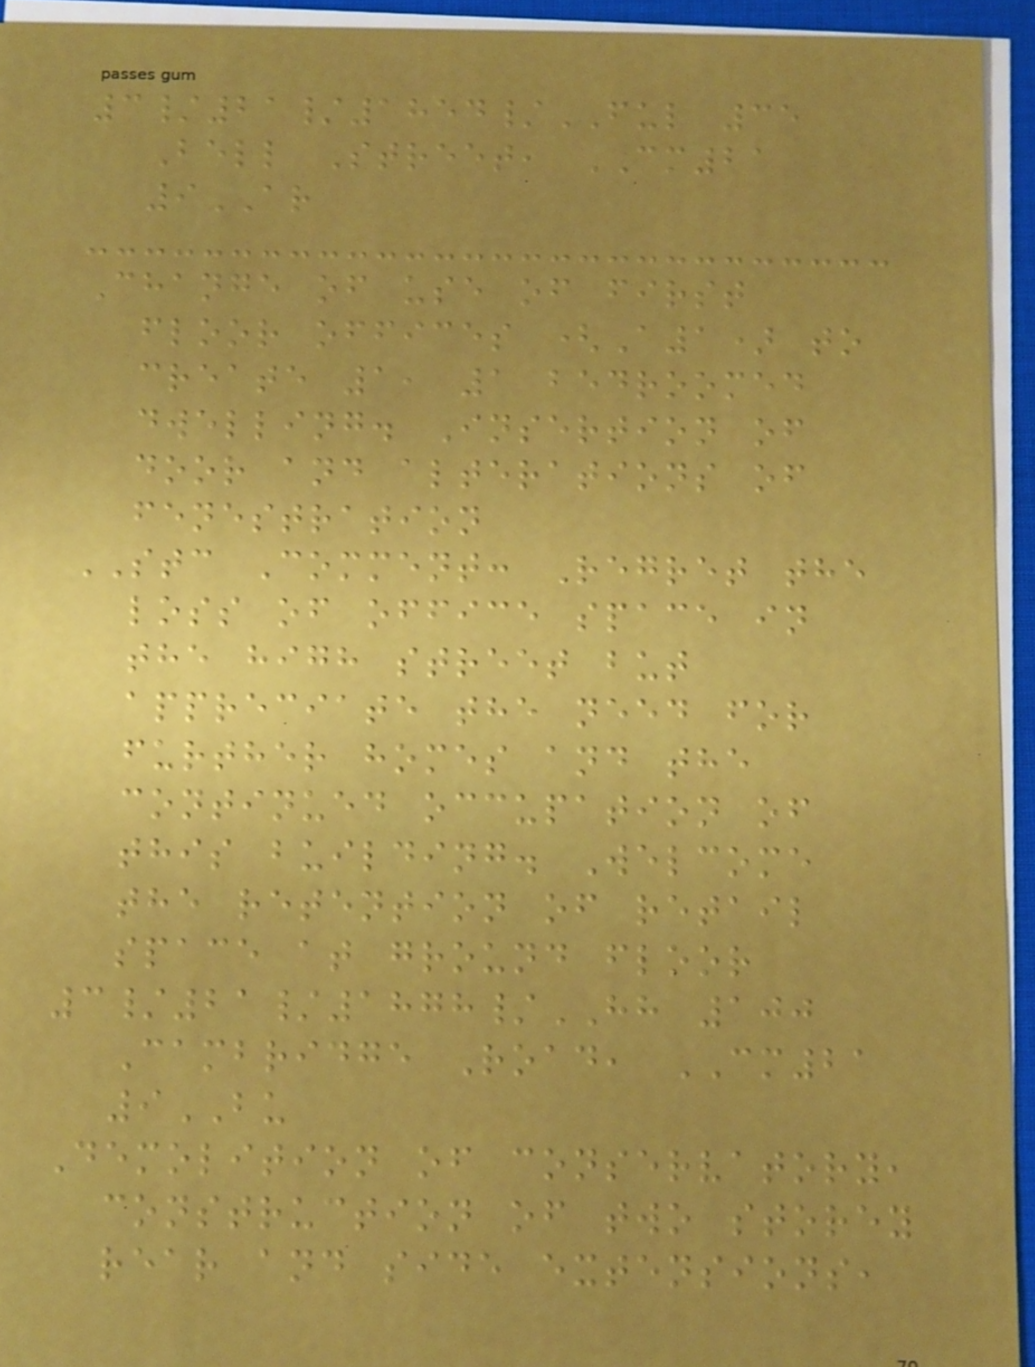3/21/1854/FUL 35
Bell Street, CM21
9AR
Change of use of first
floor offices (A1) to
create 1, 1 bedroomed
dwelling. Insertion of
door and alterations of
fenestration
STC Comment: Regret the
loss of office space in
the high street but
appreciate the need for
further homes and the
continued occupation of
this building. Welcome
the retention of retail
space at ground floor
3/21/1878/HH 100
Cambridge Road, CM21
9BU
Demolition of conservatory,
construction of two storey
rear and side extensions,
